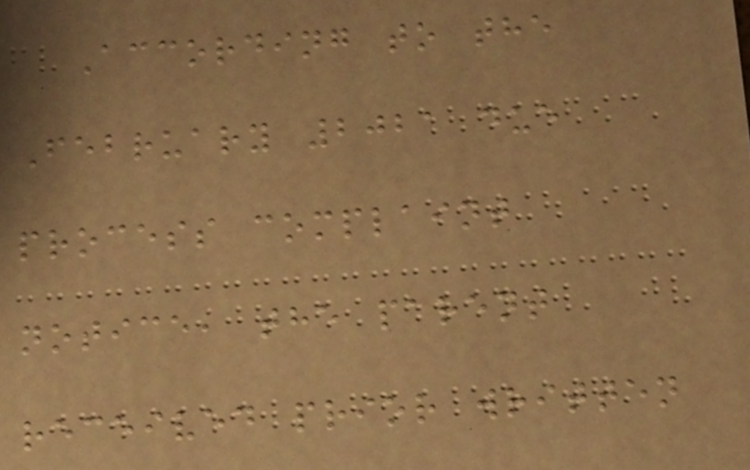According to the
February 2021 due
process complaint
notice, the parent
received prior written
